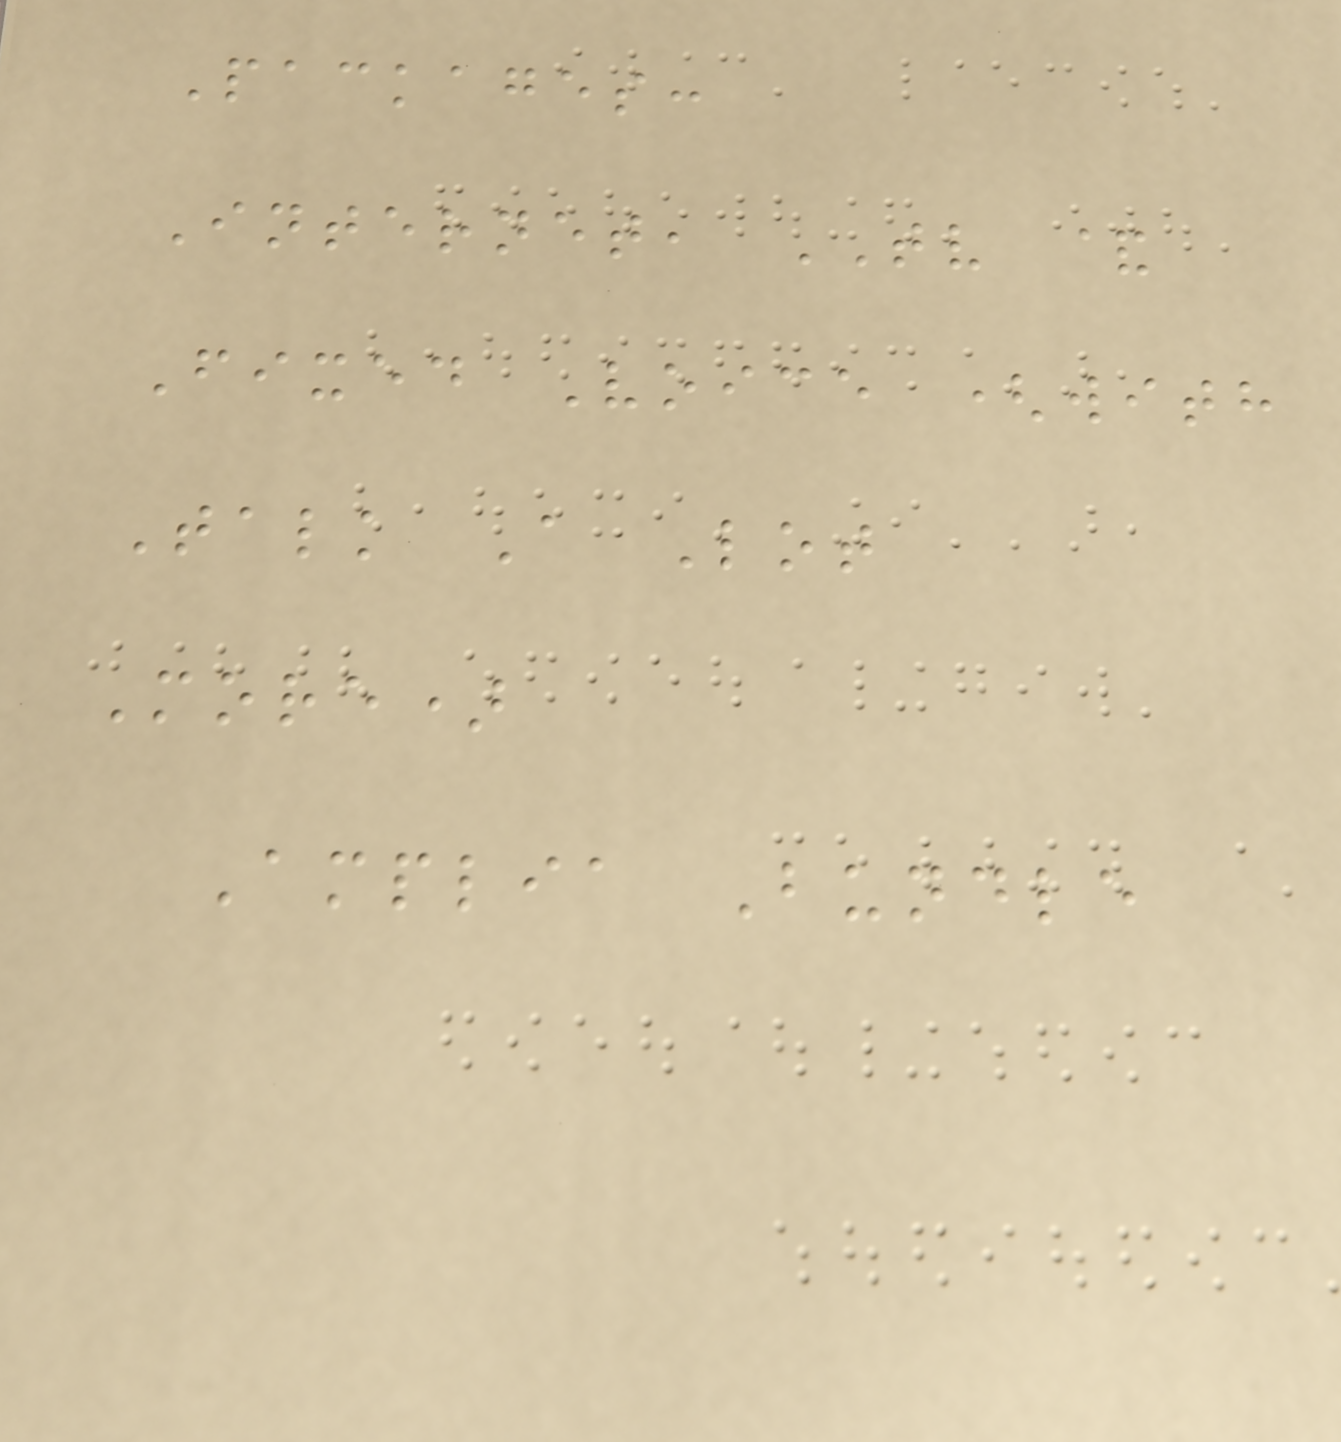Packages:
Internet, TV &
Fixed Voice (with
Talk A Lot
More)
Amplia Bundle
